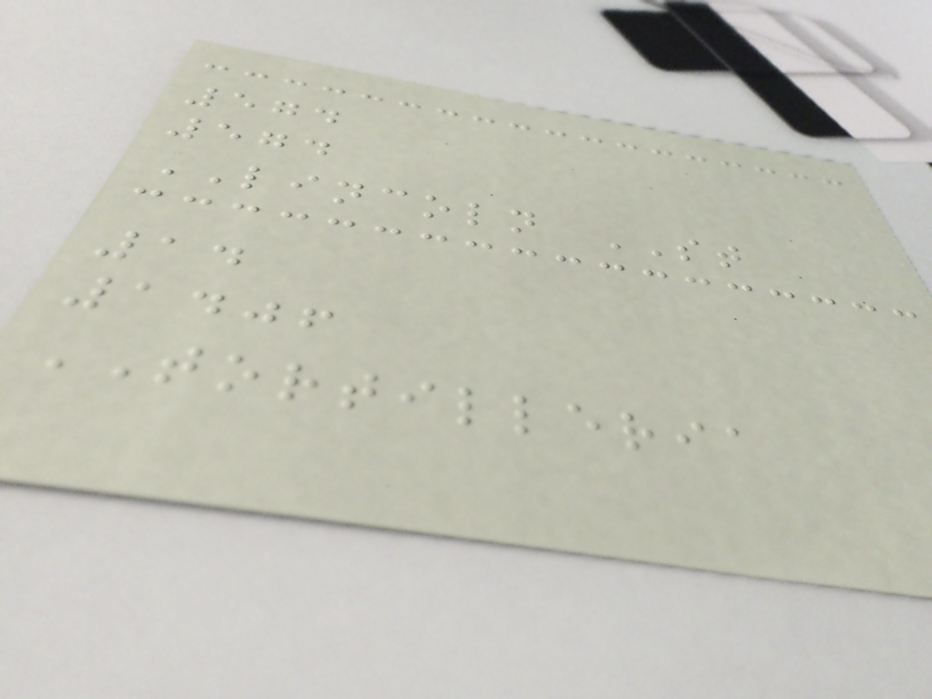574
574
LINCOLN ST
14
1406
TORTILLERIA
